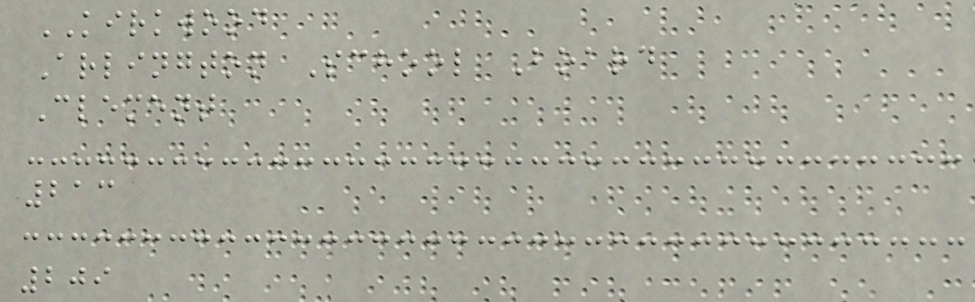KIRKWOOD
Arlington School Board
Clement
213
209
